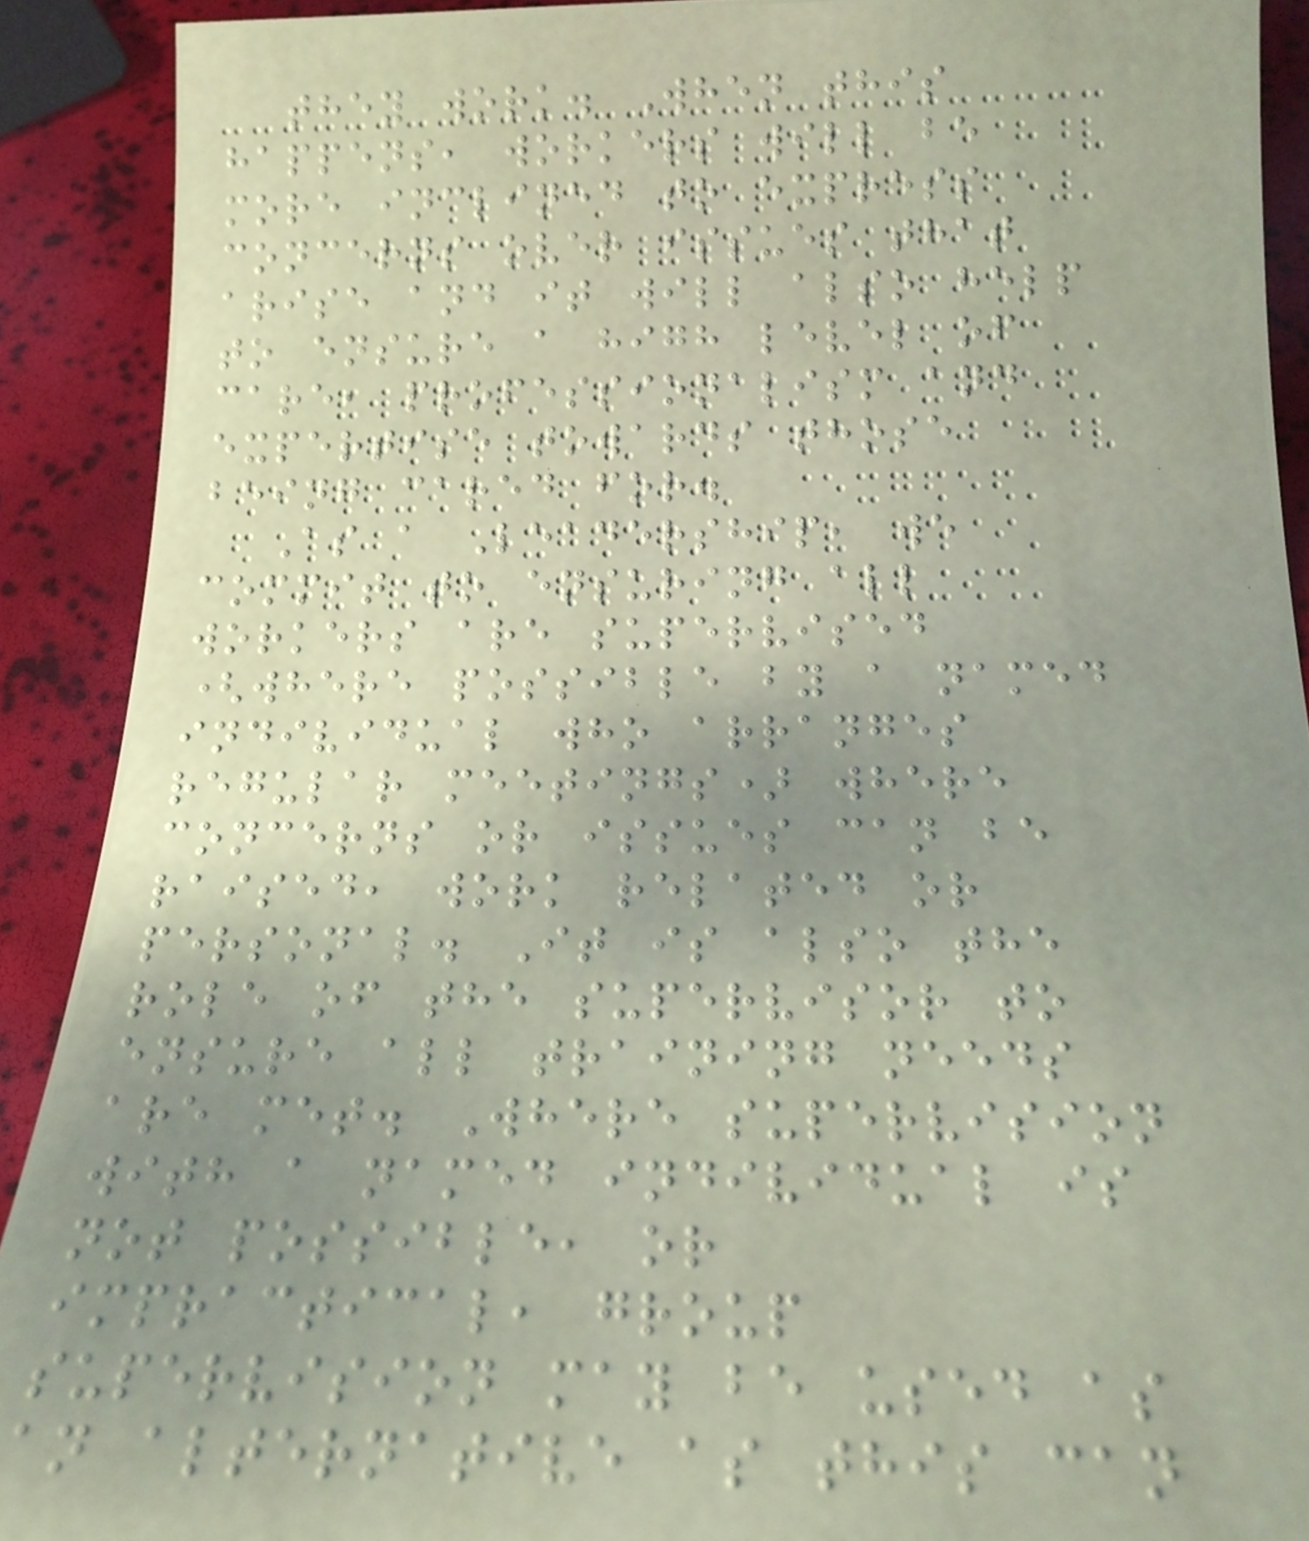they work. When this
happens, workers will be
more inclined to express
concerns over issues that
arise and it will also help
to ensure a high level of
care, professionalism and
expertise towards those
being cared for.
As a Leadership, we
commit to ensuring all
workers are supervised
(where possible by a named
individual who arranges
regular meetings) where
concerns or issues can be
raised, work related or
personal. It is also the
role of the supervisor to
ensure all training needs
are met. Where supervision
with a named individual is
not possible, or
impractical, group
supervision may be used as
an alternative as this can
